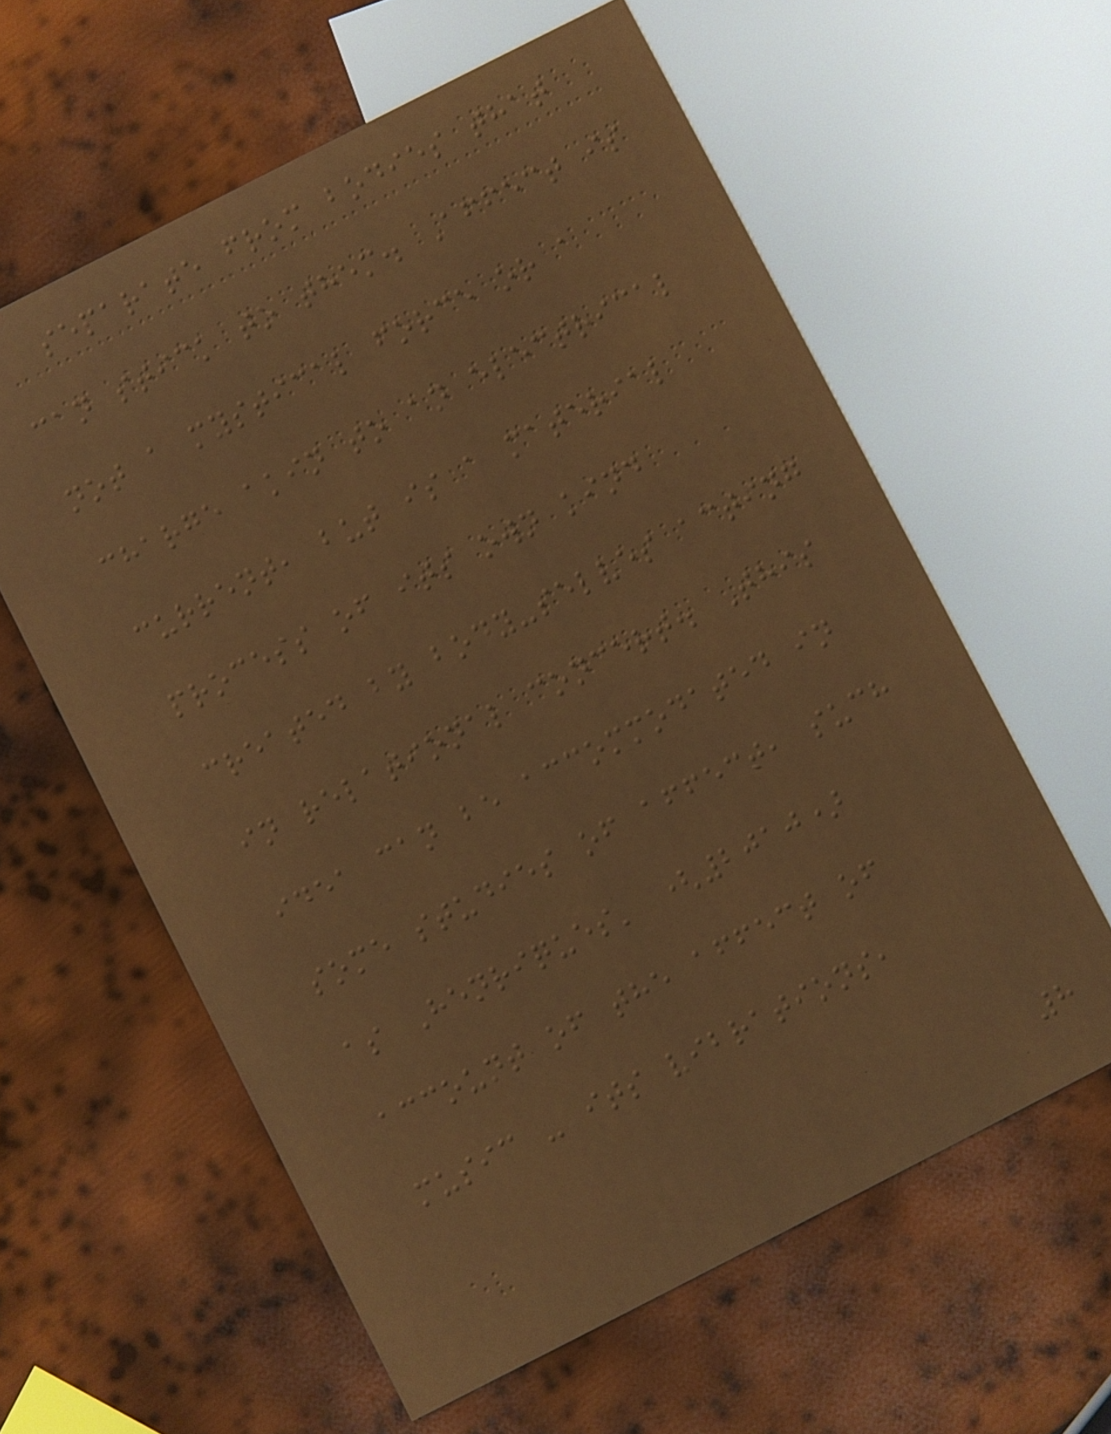separate from bodies that
can stick to them. Affect is
not a mystical force or a
charge akin to an electrical
current, but is a material
process of its own kind
created by body-selves acting
in relational concert. This
idea can be accommodated in
some studies of affect, such
as Henriques' (2010)
account of the affect of
music - its vibrations,
8
